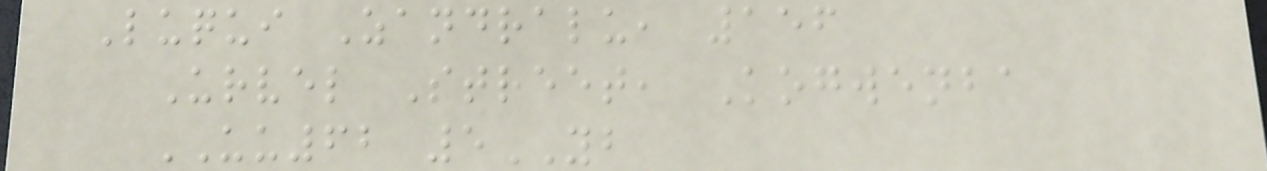Luqui Zandralu, 156
Urvel Street, Kogwenba
UU62 5YB
